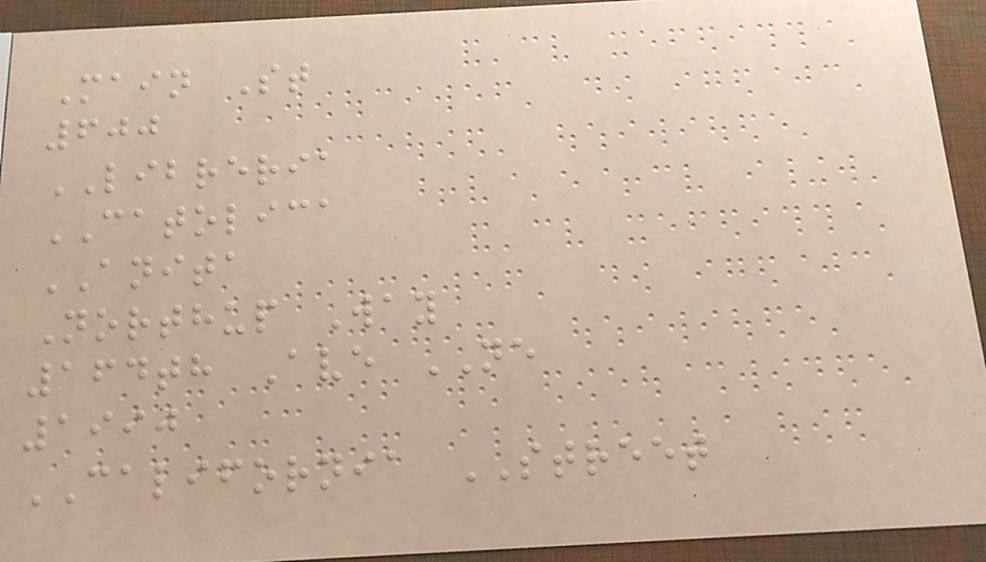Main St
600
LIBRERIA
CATOLICA
ANITA
Northup Way
164th Ave NE
1990
CALIFORNIA STREET
